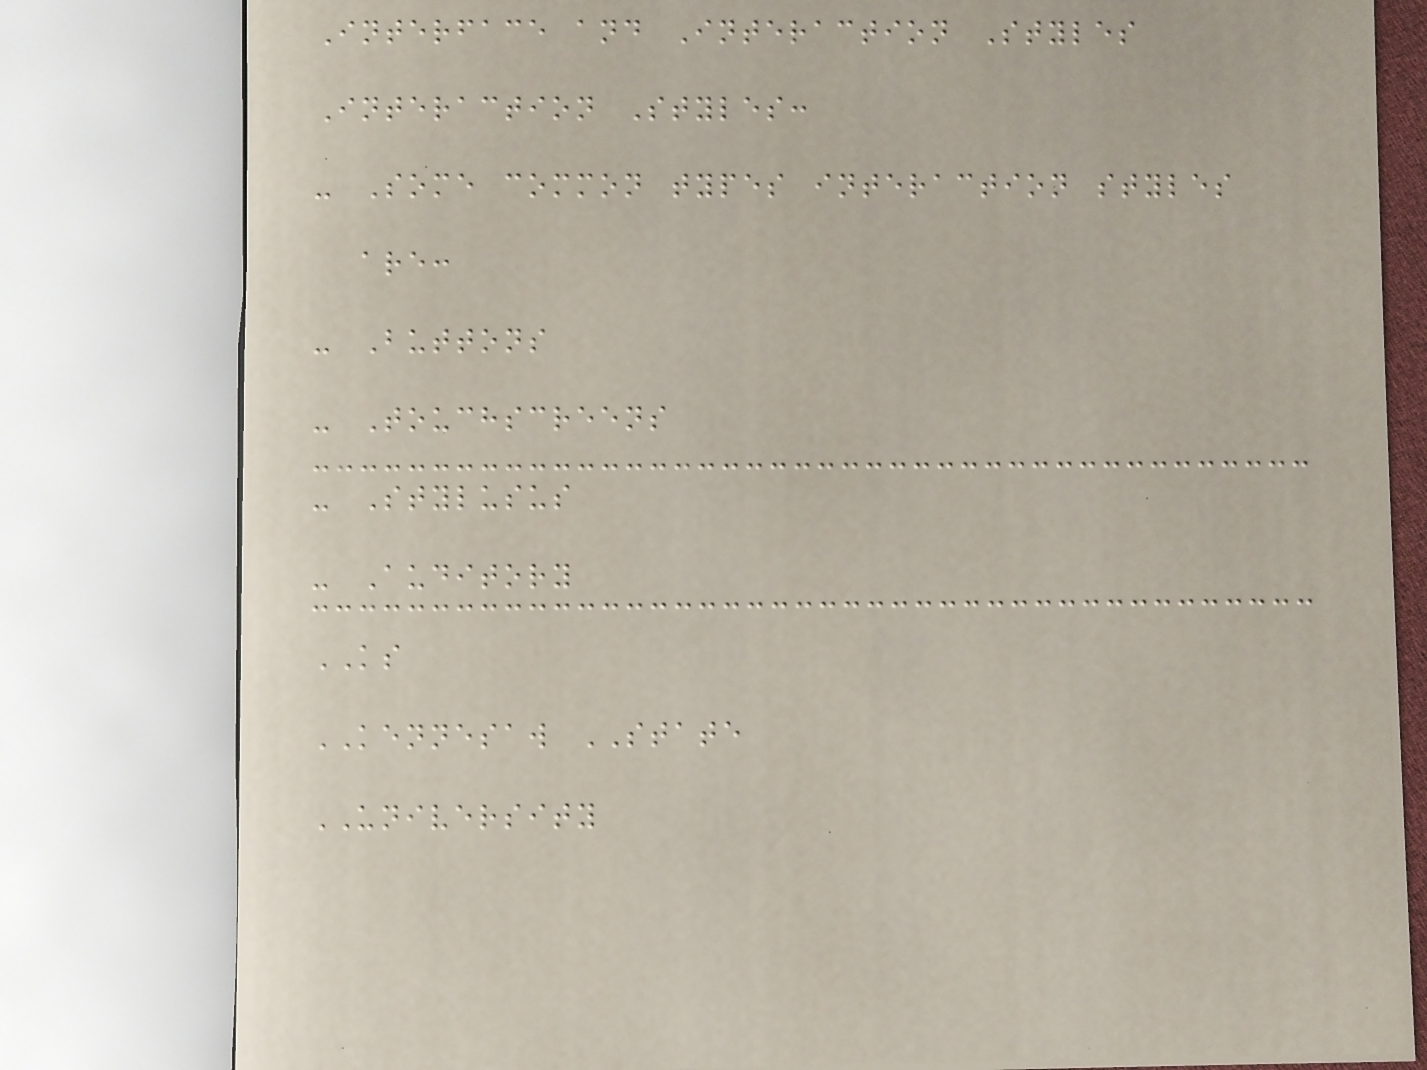Interface and Interaction Styles
Interaction Styles:
- Some common types interaction styles
are:
- Buttons
- Touchscreens
- Stylusus
- Auditory
KS
KENNESAW STATE
UNIVERSITY
